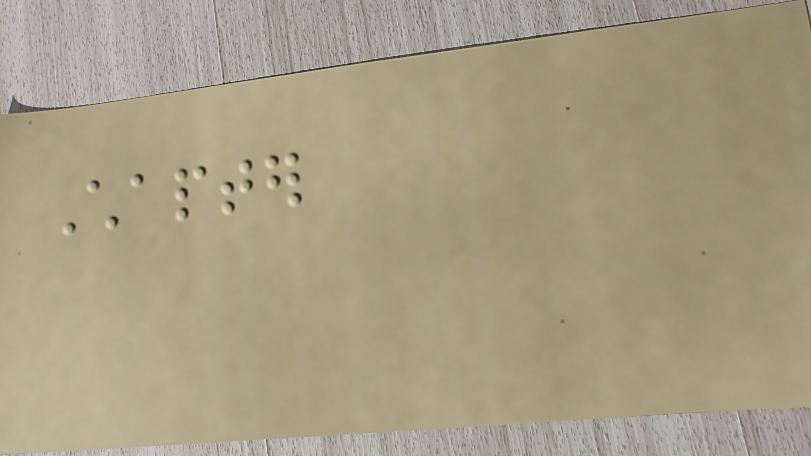Chapter
